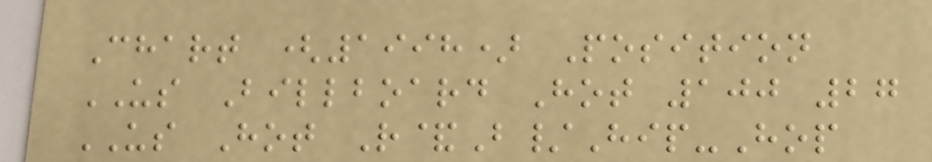Chart (1998) Position
US Billboard Hot 100 27
US Hot R&B/Hip-Hop
